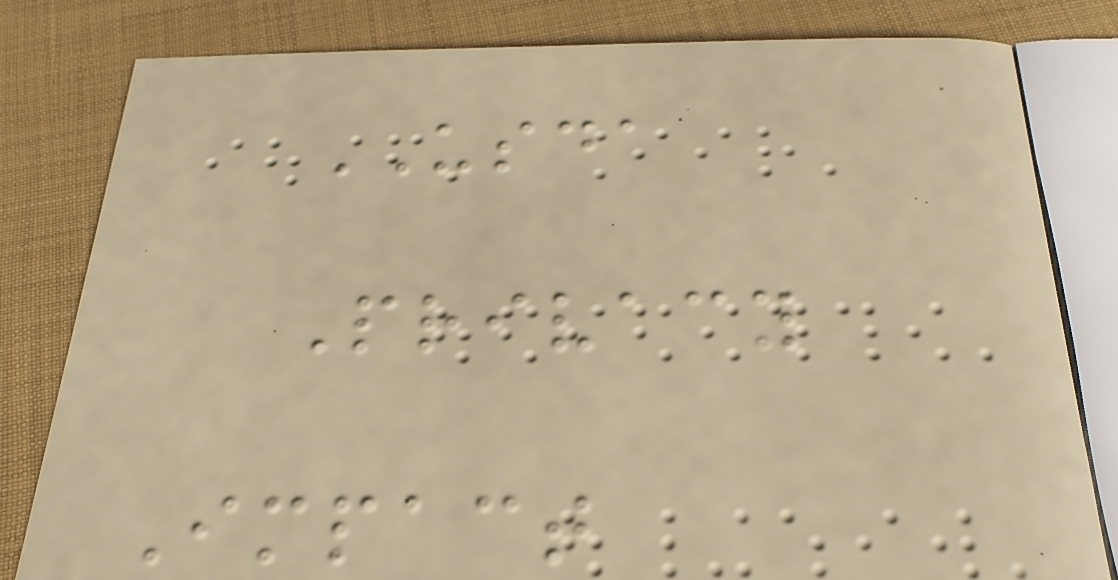USDA
Privacy
Impact
